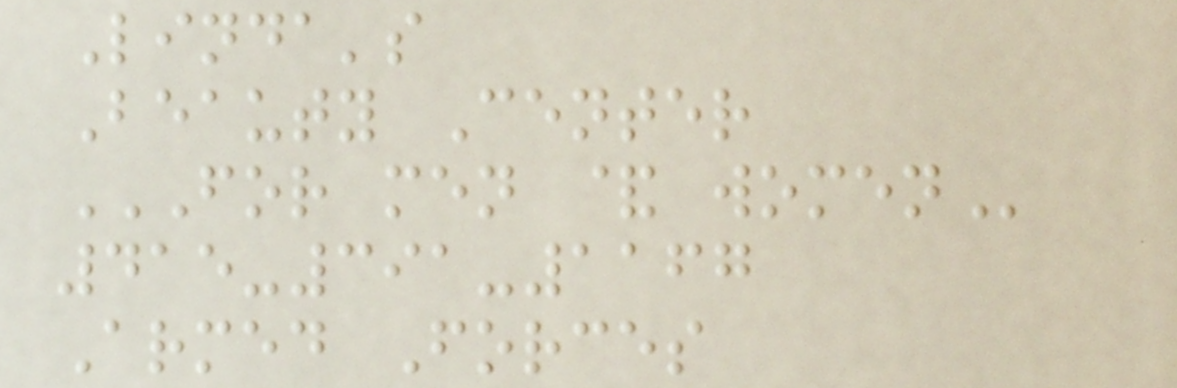Linda's
Beauty Center
FOR MEN & WOMEN
415-391-1167
Armed Forces
